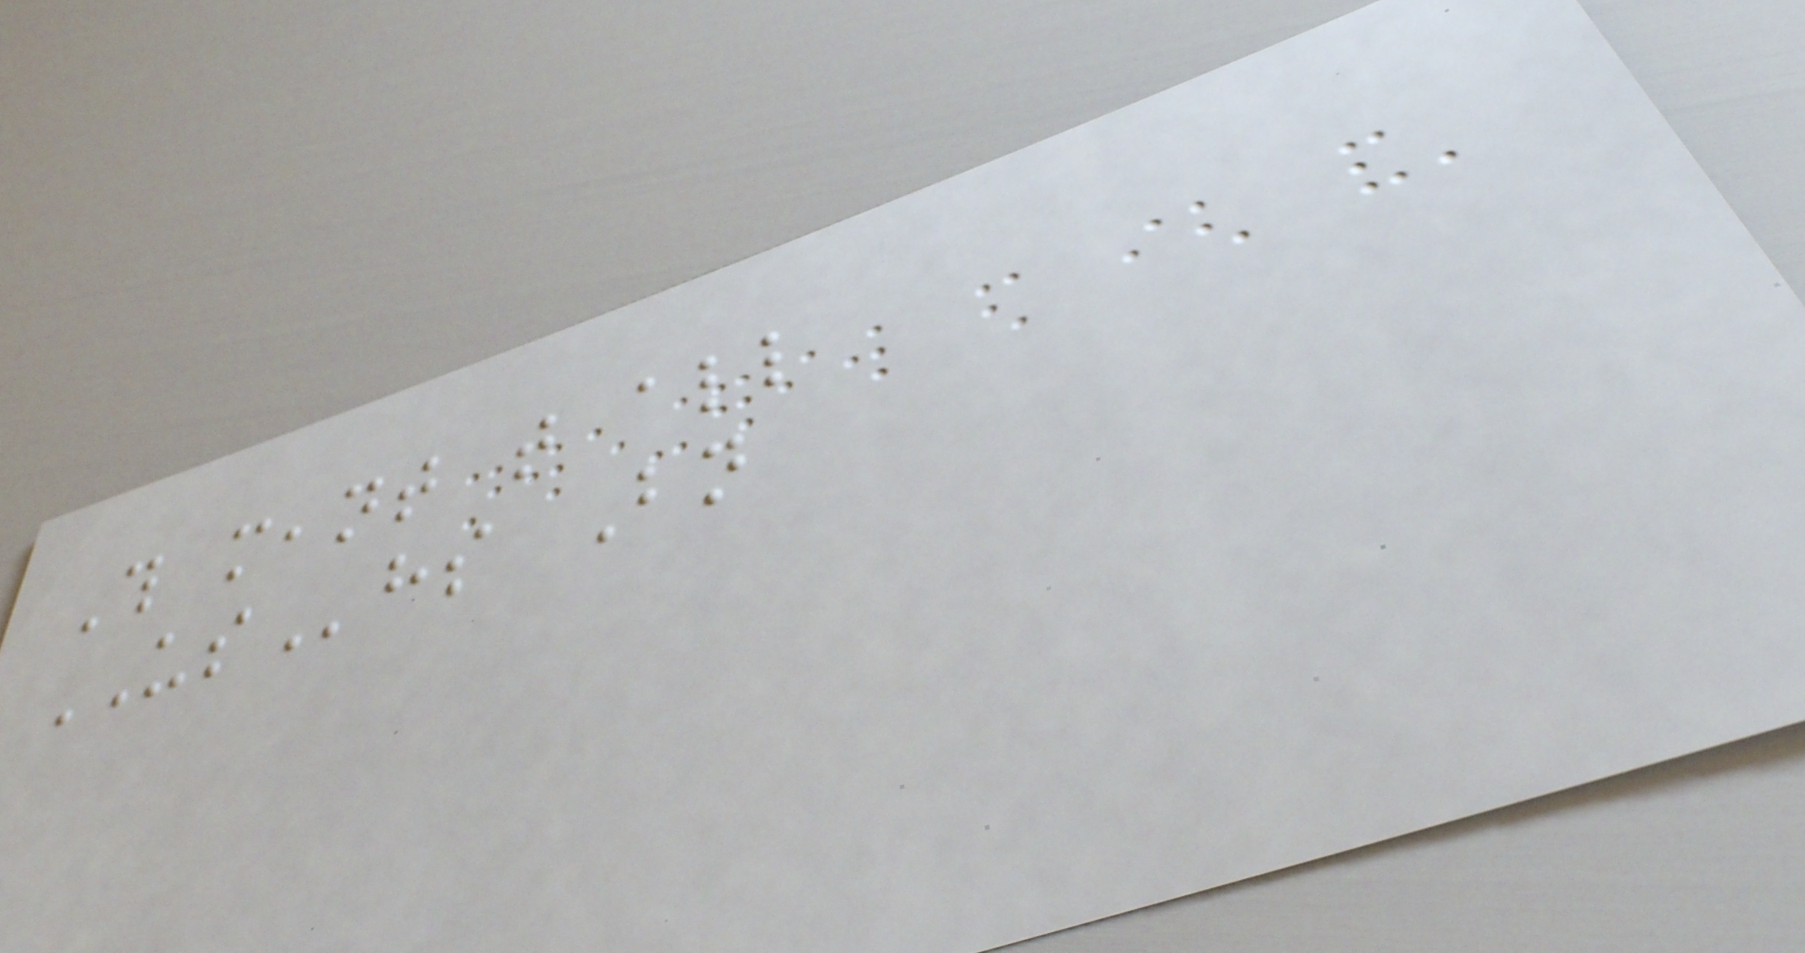This meant that all
UShs Bn
